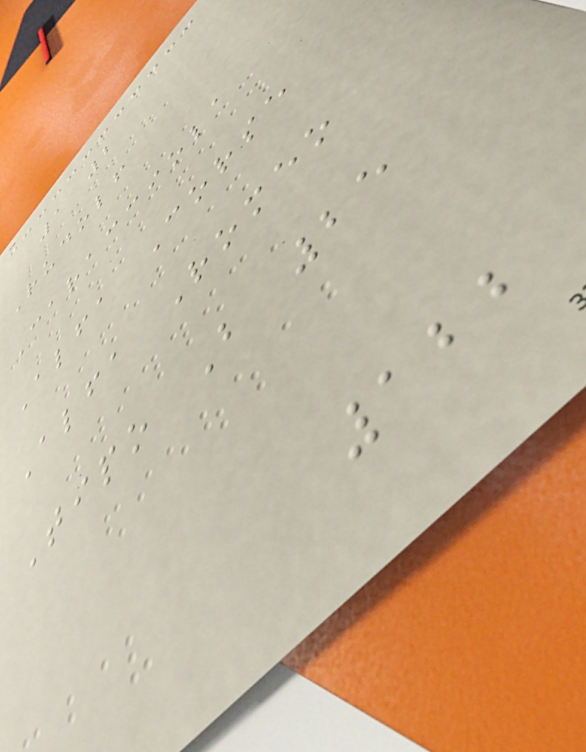1 2
Rudolf
Caracciola
Alfa Corse
Alfa Romeo
Tipo B 25
122
